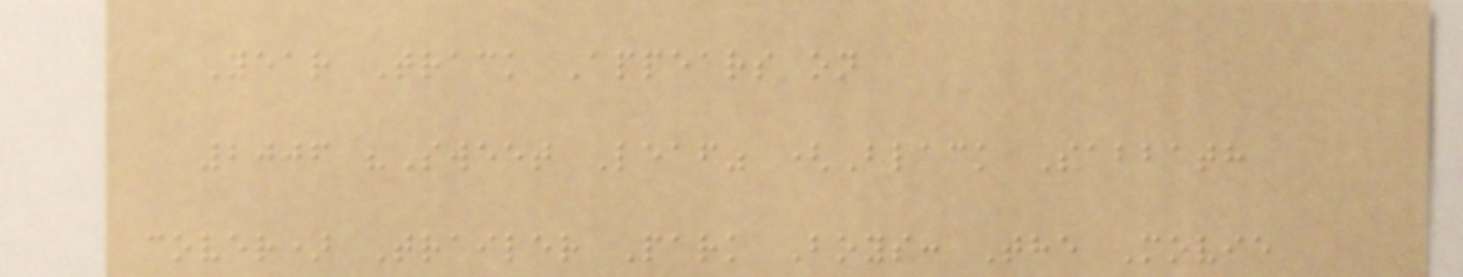Year Track Appears on
2006 "Sweet Leaf" (Black Sabbath
cover) Trailer Park Boys: The Movie
